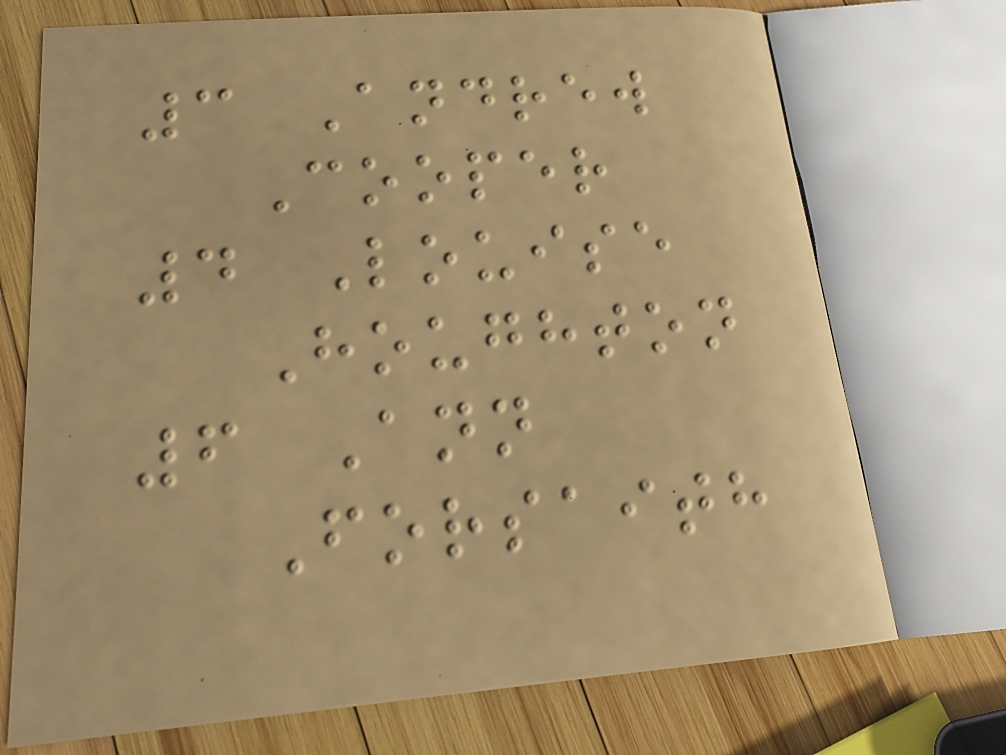3 Andrew
Cooper
4 Louise
Houghton
6 Ann
Forsaith
